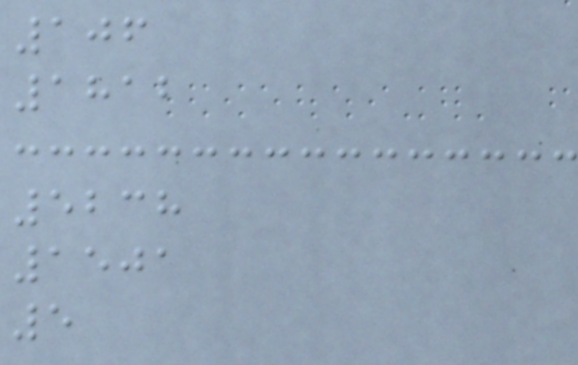106
1812
5238
1501
5
